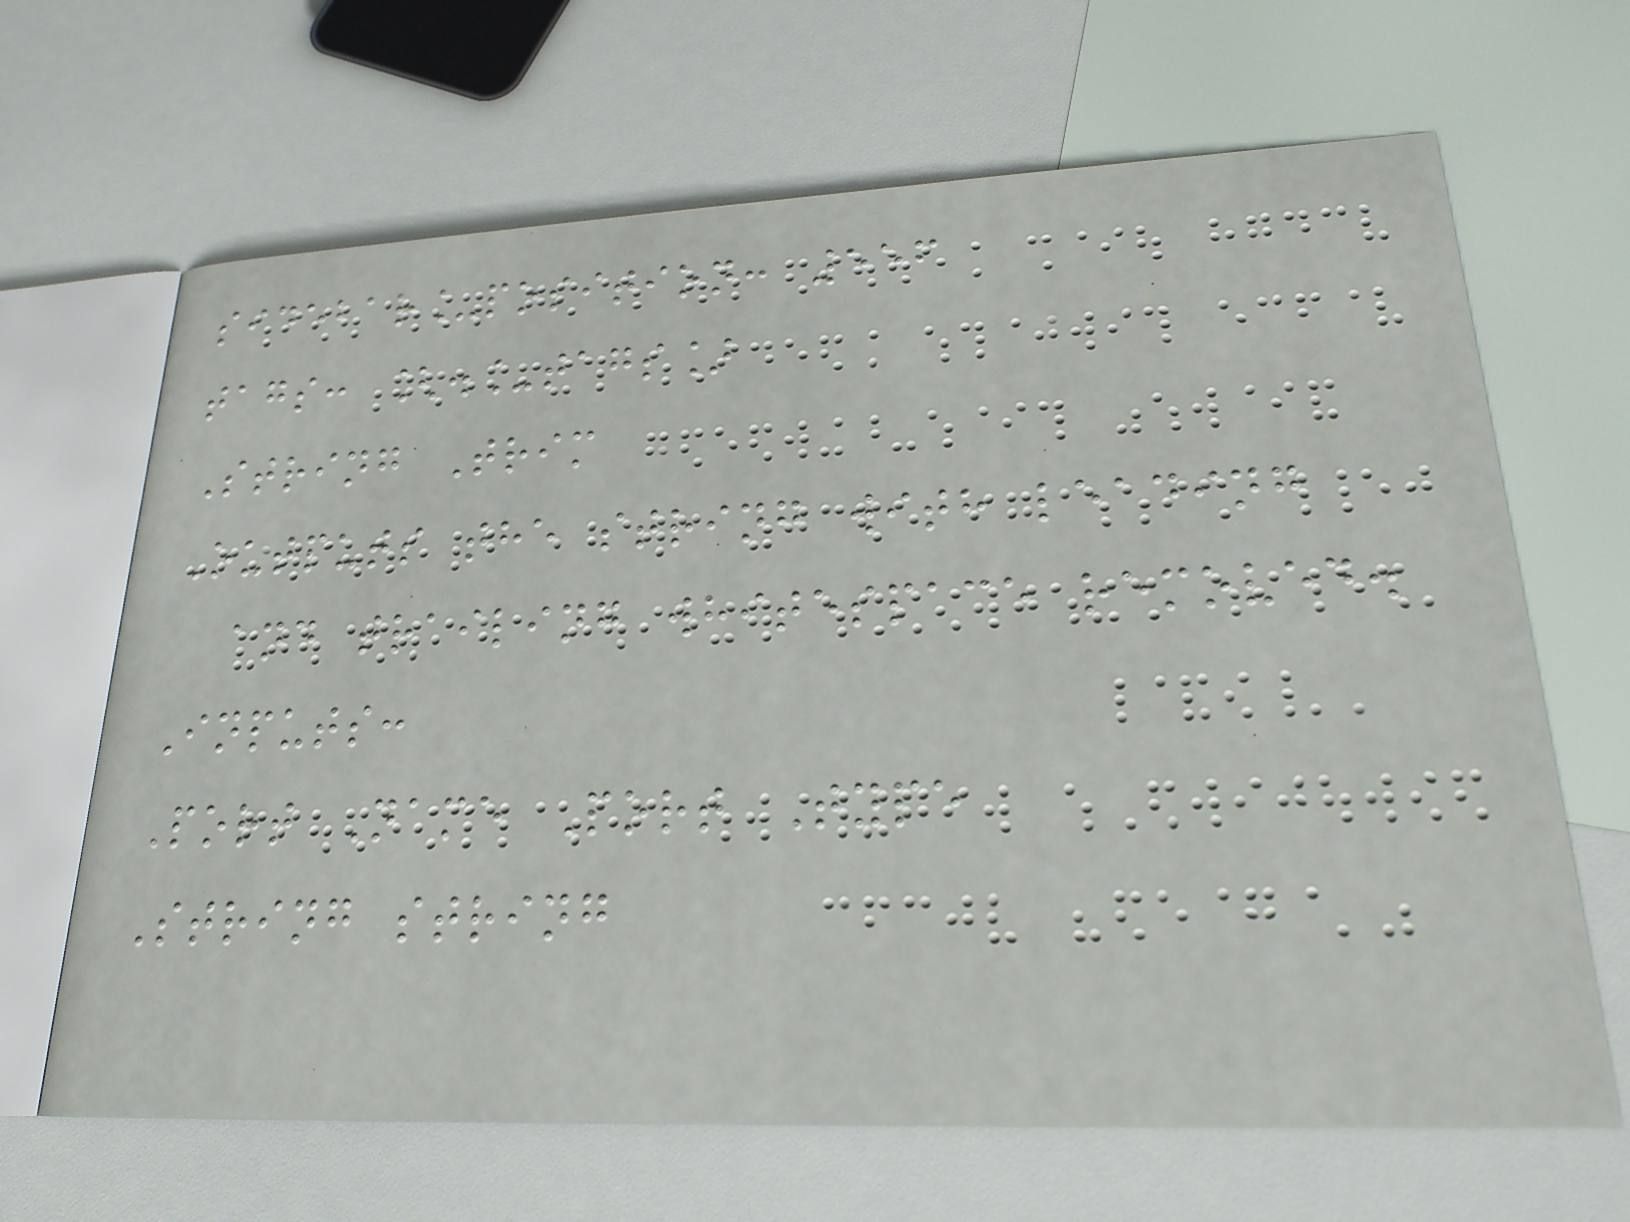sidebar_position: 556
tags: [._tags]
String Trim
Outputs the string with leading
and trailing whitespace removed.
Inputs:
Port Name Port Type
String string
